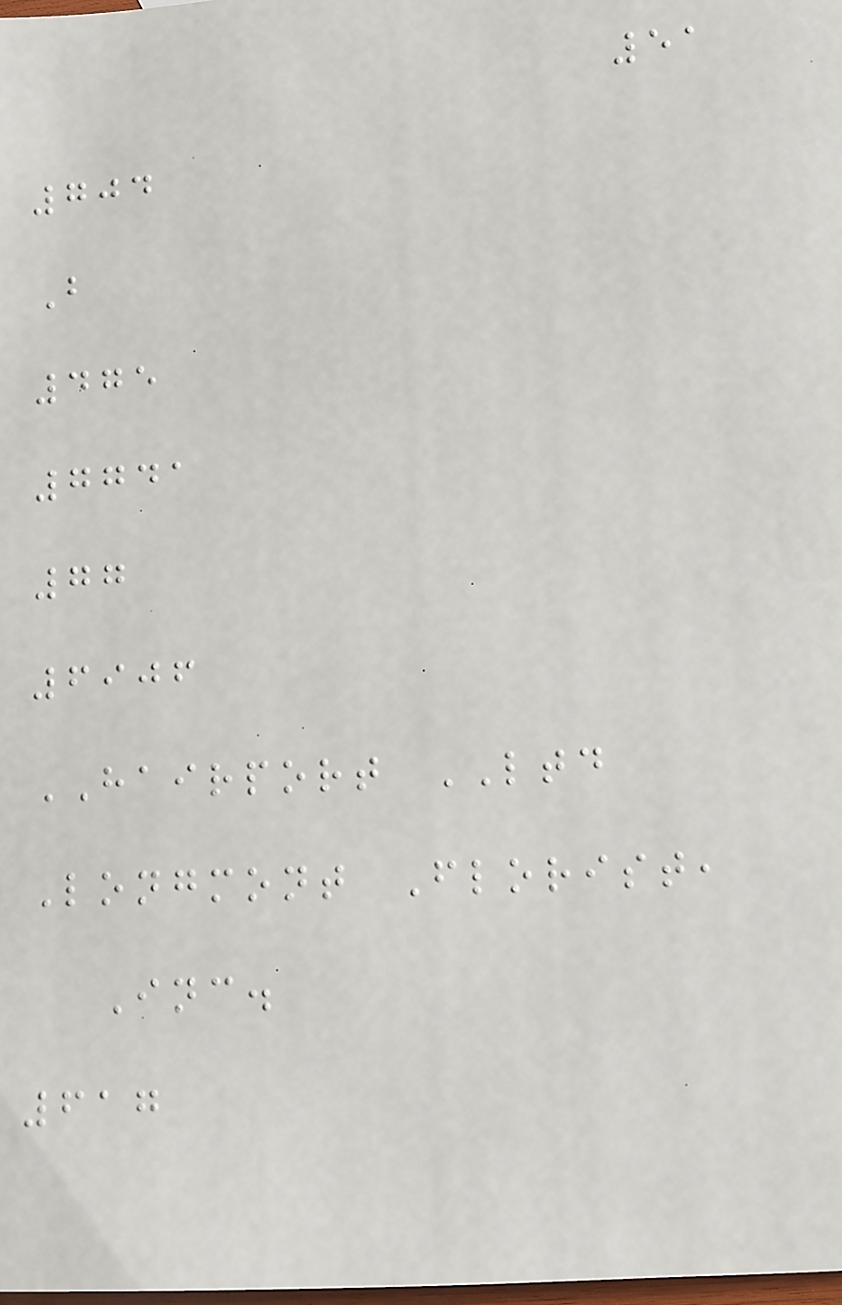51
704
B
475
7741
77
6906
HAIRPORT LTD
Longmont Florist,
Inc.
617
